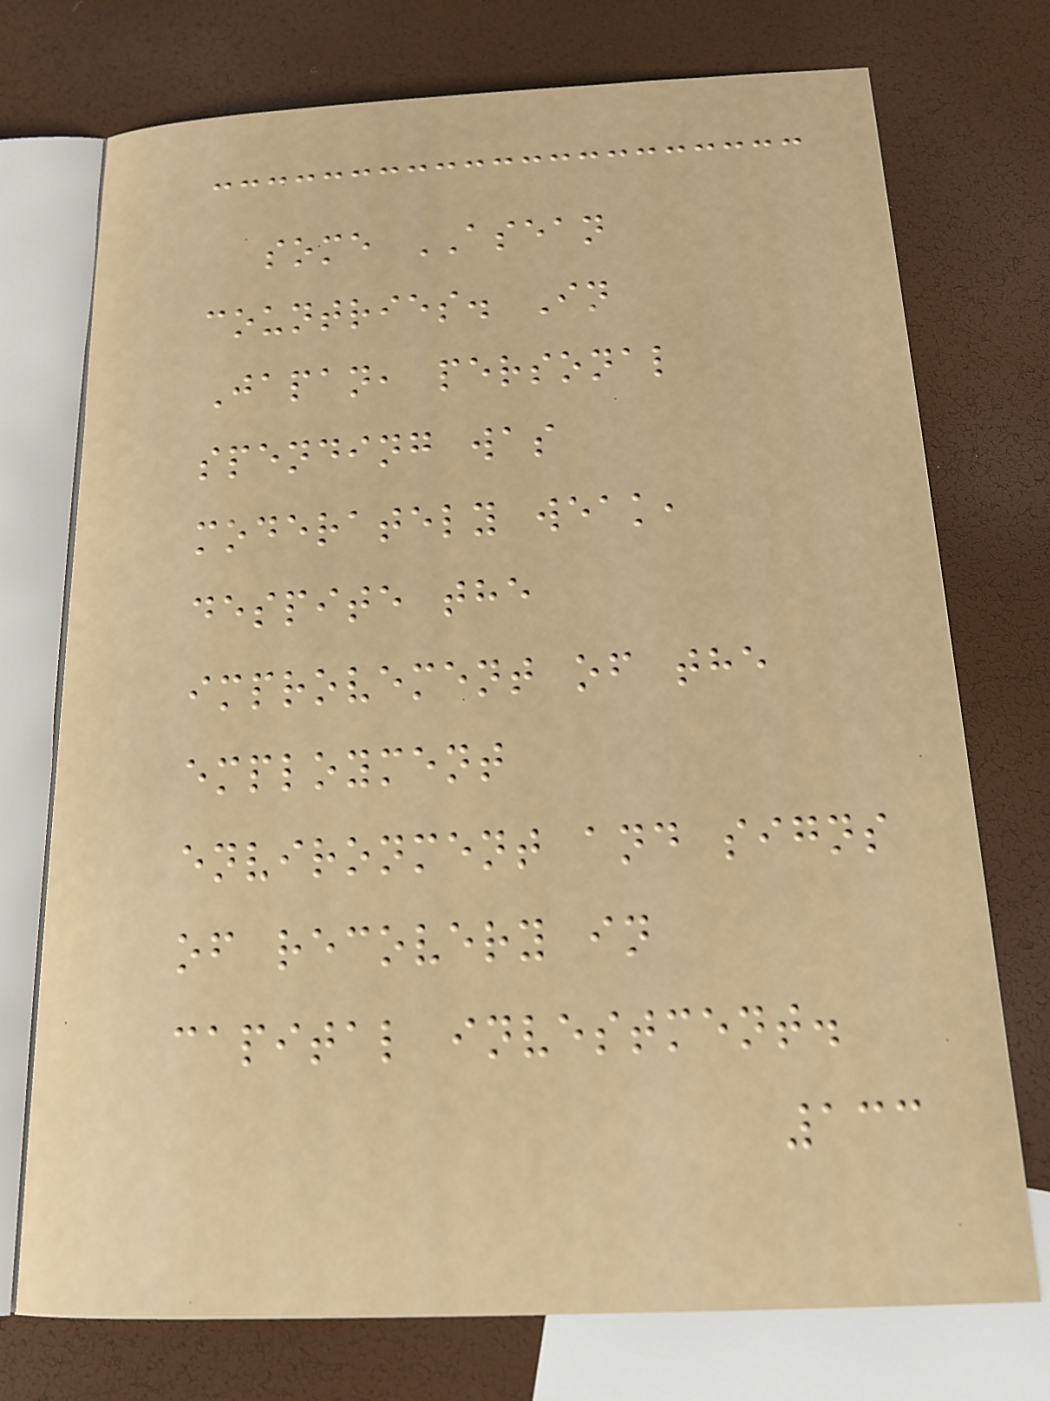some ASEAN
countries. In
Japan, personal
spending was
moderately weak,
despite the
improvement of the
employment
environment and signs
of recovery in
capital investment.
133
